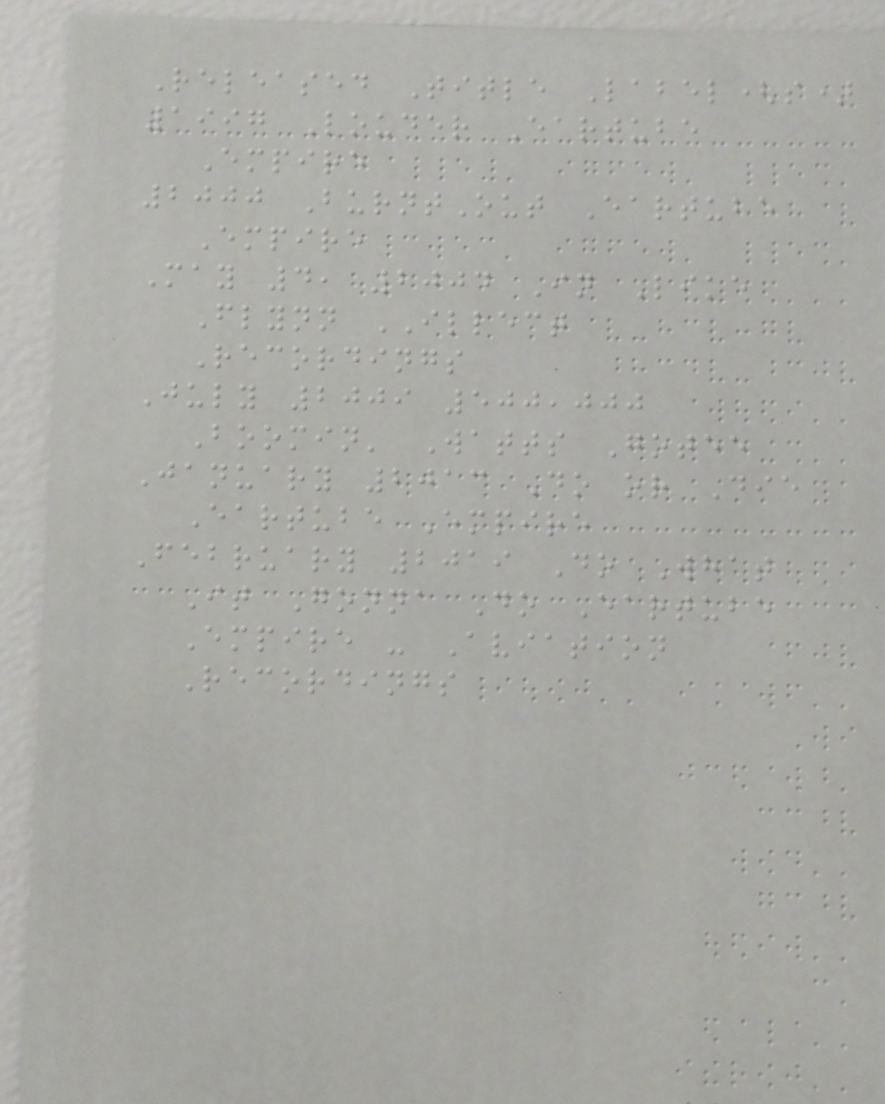Released Title Label(s)
1997 Louder Eartube
Empire
2000 BurntOut Eartube
Empire
May 4, 2004 In Like
Flynn ILLECT
Recordings
July 2009 500,000
Boomin' Watts Gotee
January 2013 Do or Die
Eartube Empire
February 2019 Do What
It Gonna Do Eartube
Empire - Aviation
Recordings
